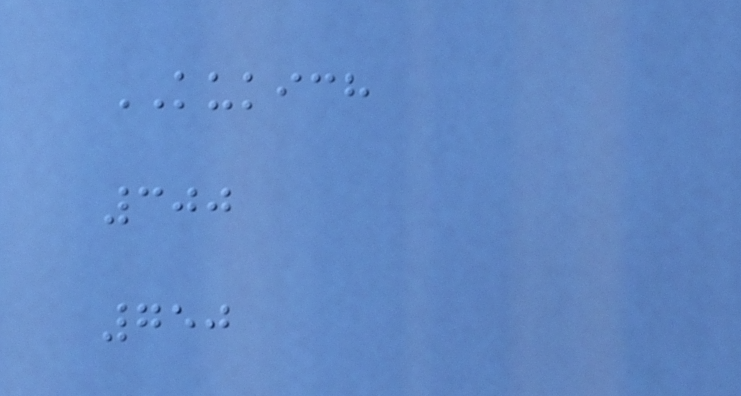KUKICH
300
750
